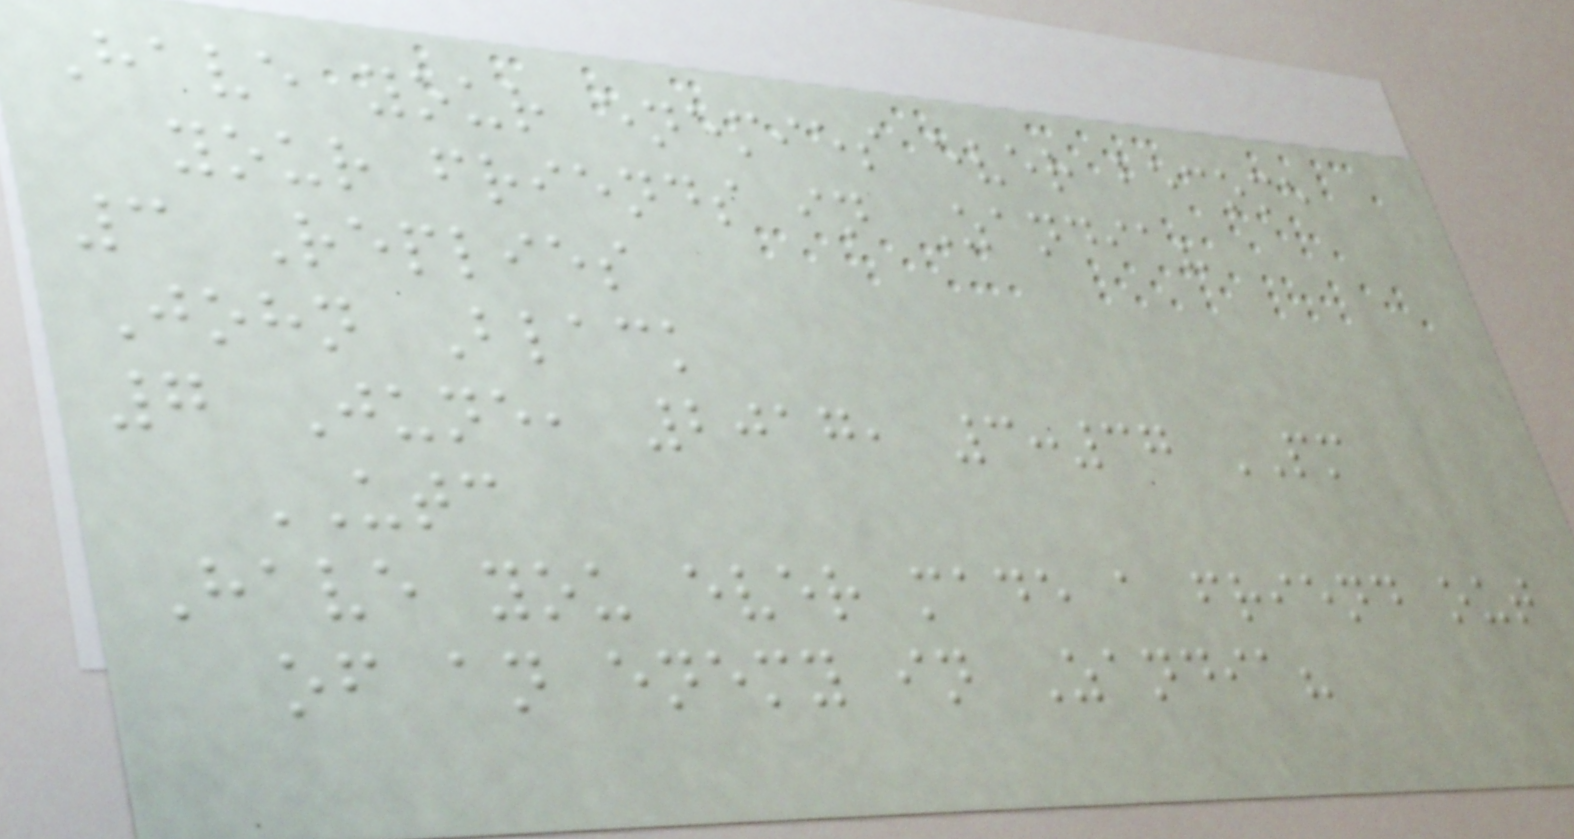Have your enemies ever become
your friends in Zandia?
3 Replies
John Black
7 June, 2017, 3:37 PM
UTC
Have you ever made a friend out
of an enemy in Zandia?
